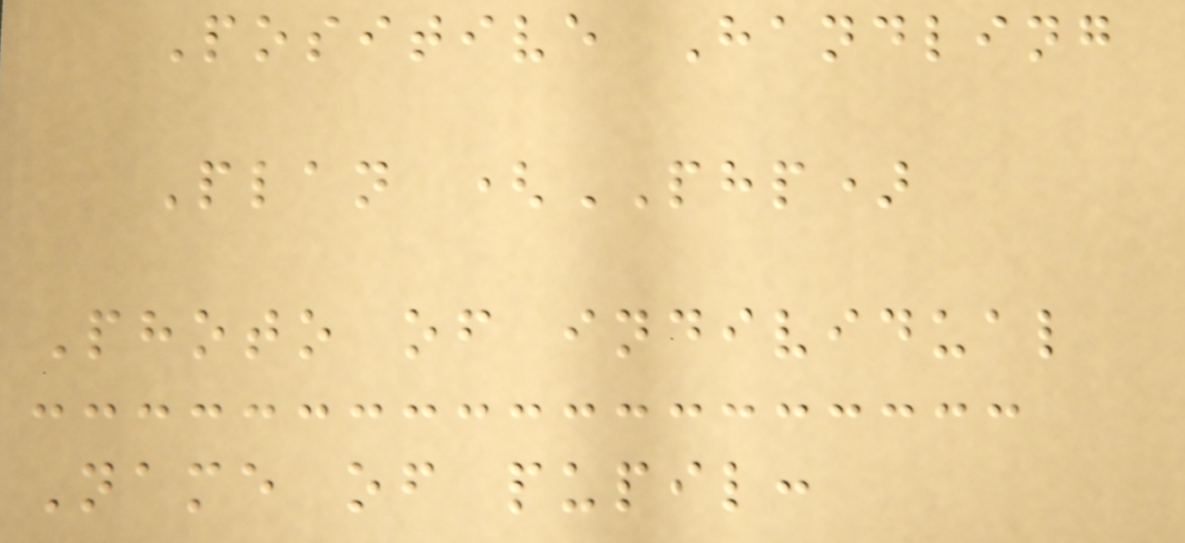Positive Handling
Plan (PHP)
Photo of individual
Name of pupil:
